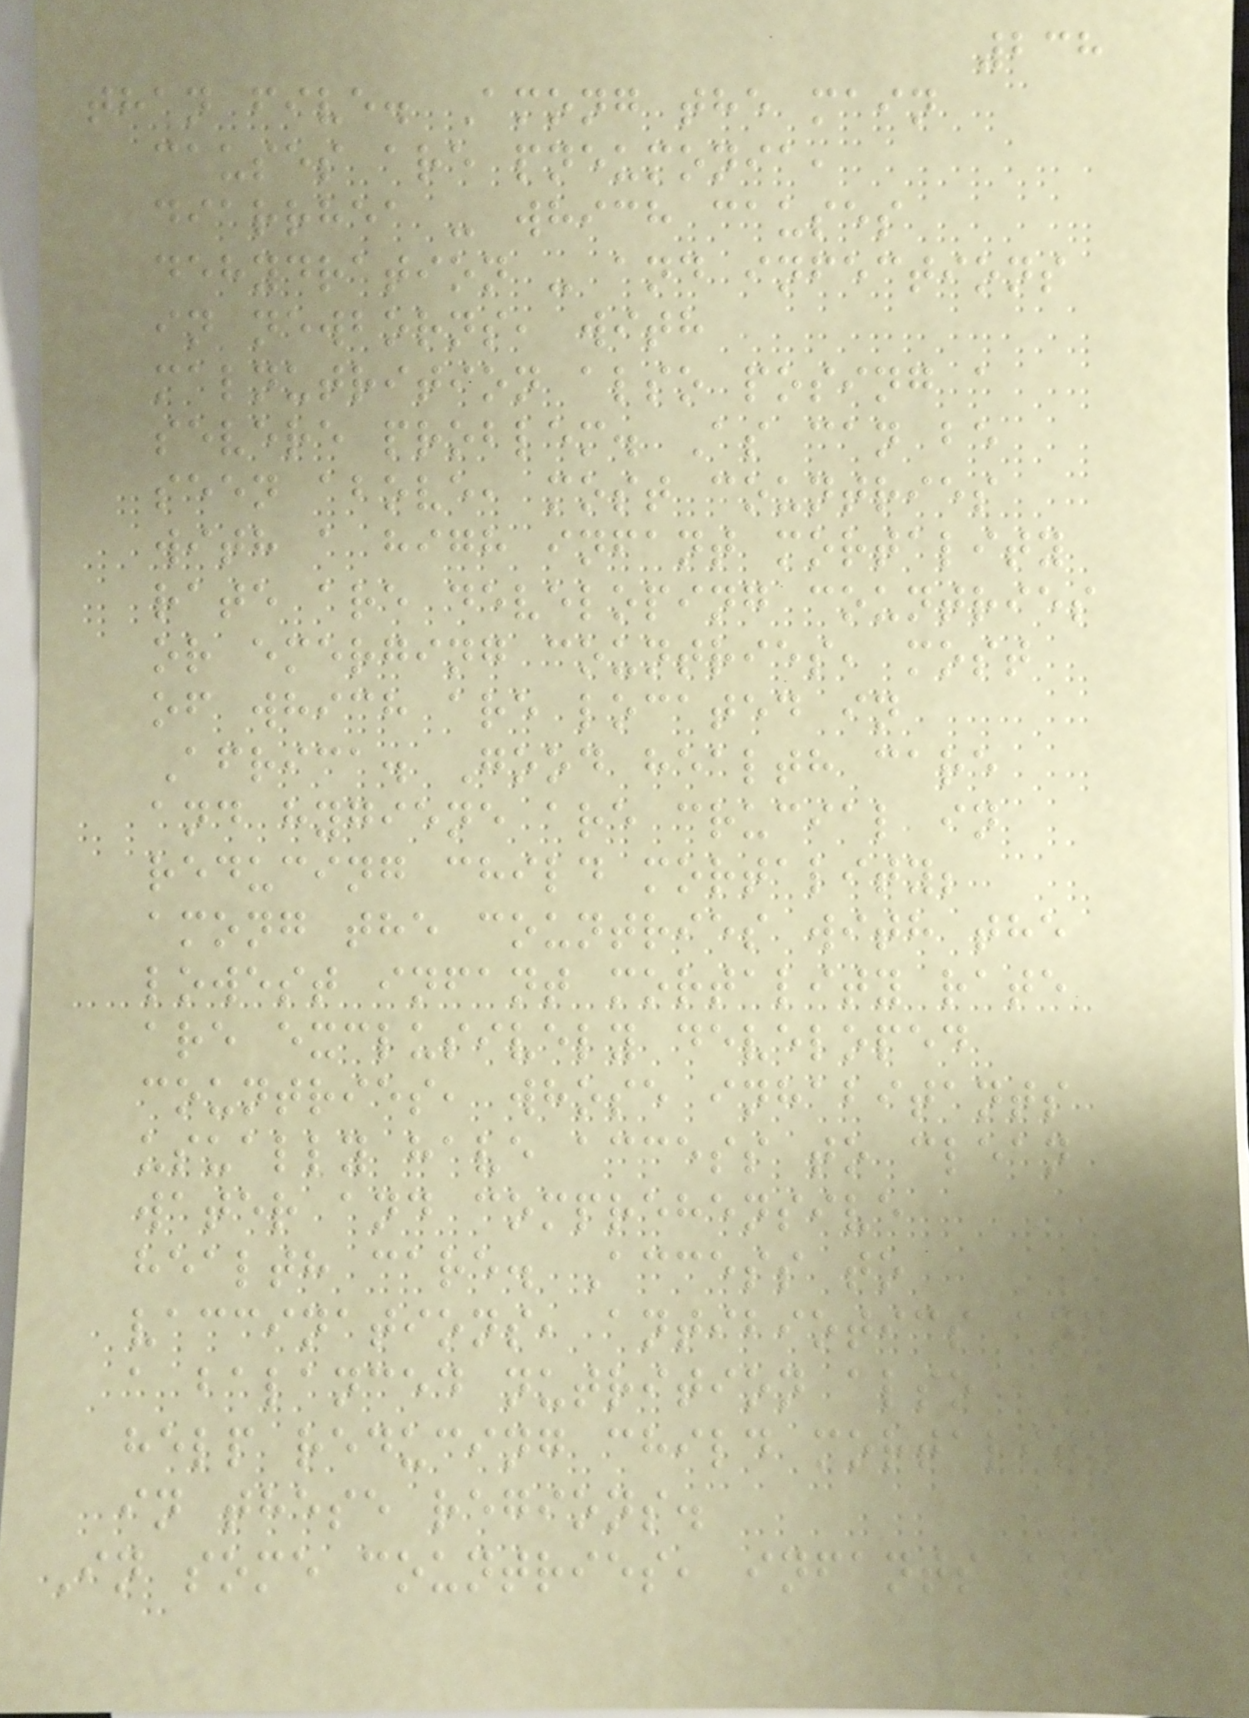238
than five. Among the main
causes are pneumonia,
diarrhea - which causes
dehydration - and infections
in newborns, with
malnutrition also posing a
severe problem. As can be
seen above, most countries
with a high infant mortality
rate are developing countries
or emerging countries, most
of which are located in
Africa. Good health care
and hygiene are crucial in
reducing child mortality;
among the countries with the
lowest infant mortality rate
are exclusively developed
countries, whose inhabitants
usually have access to clean
water and comprehensive
health care. Access to
vaccinations, antibiotics and
a balanced nutrition also
help reducing child mortality
in these regions.
In some countries, infants are
